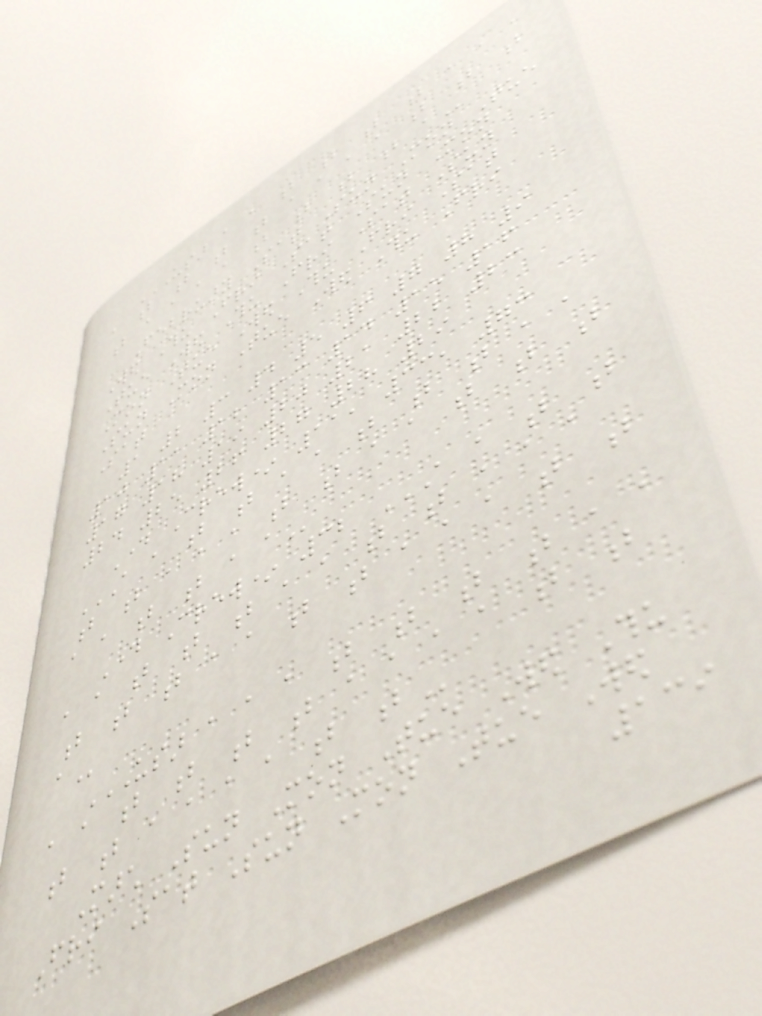USAR A A B B B B A A A
A B B B B A A A A B B B
B A A A A B B B B A
February Sat Sun Mon Tue
Wed Thu Fri Sat Sun Mon
Tue Wed Thu Fri Sat Sun
Mon Tue Wed Thu Fri Sat
Sun Mon Tue Wed Thu Fri
Sat
1 2 3 4 5 6 7 8 9
10 11 12 13 14 15 16
17 18 19 20 21 22 23
24 25 26 27 28 29
Day Crew* 11, 33, 73
A A B B A A B B B A A
B B A A A B B A A B B B
A A B B A A
Day Crew* 32 A A B B
A A B B B A A B B A A A
B B B A A B B A A A B B
A
USAR A A A B B B B A A
A A B B B B A A A A B B
B B A A A A B B
March Sun Mon Tue Wed Thu
Fri Sat Sun Mon Tue Wed
139
